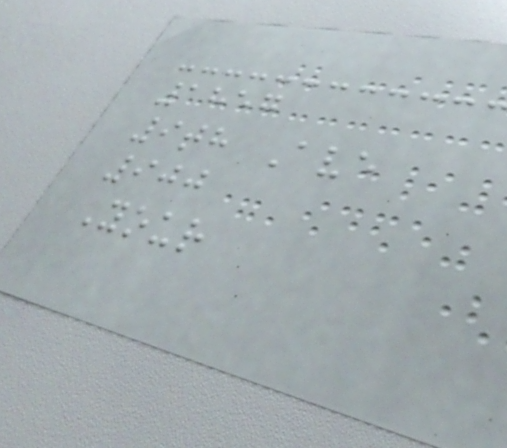1857
9th Ave
900
Your
